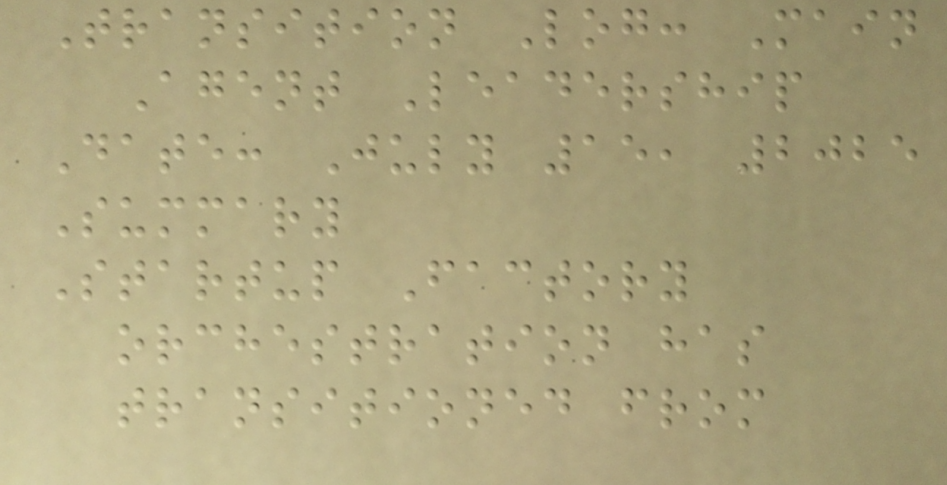Transition Log: Main
Agent Leadership
Date: July 15, 2025
Summary
Startup Factory
orchestration has
transitioned from
